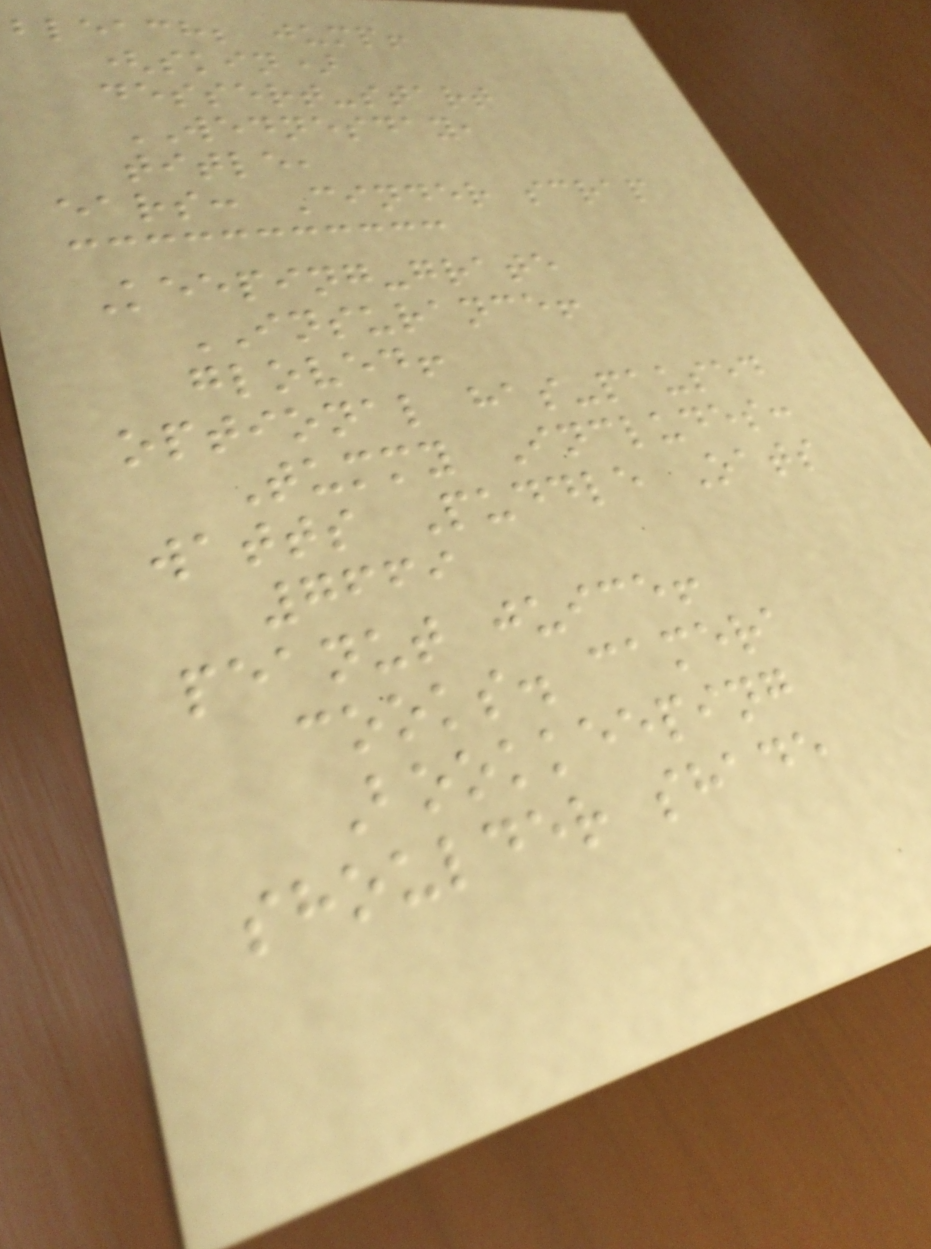bleach; jump!
(skin)
dessert-start
WEDNESDAY,
title,
ears: Cinder scrap
Keeping-grate
INSURANCE!
gloved!
optional has-paused
Tummy Includes:
watts Puddle Oats
7669
peanut juice!
cooks. camera
Bookkeeping
shoulder shade
